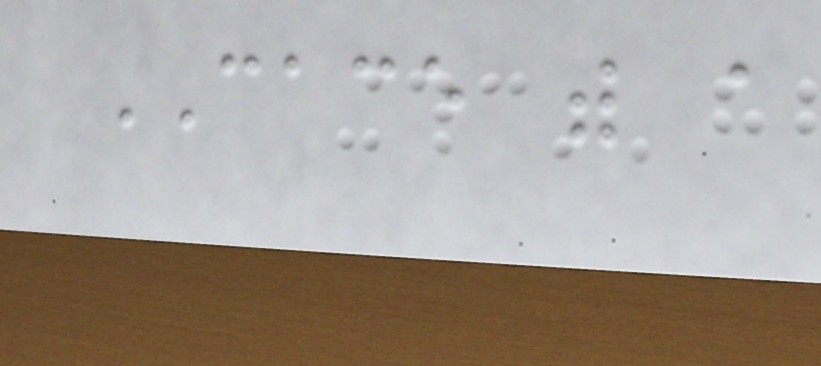CACE with a
